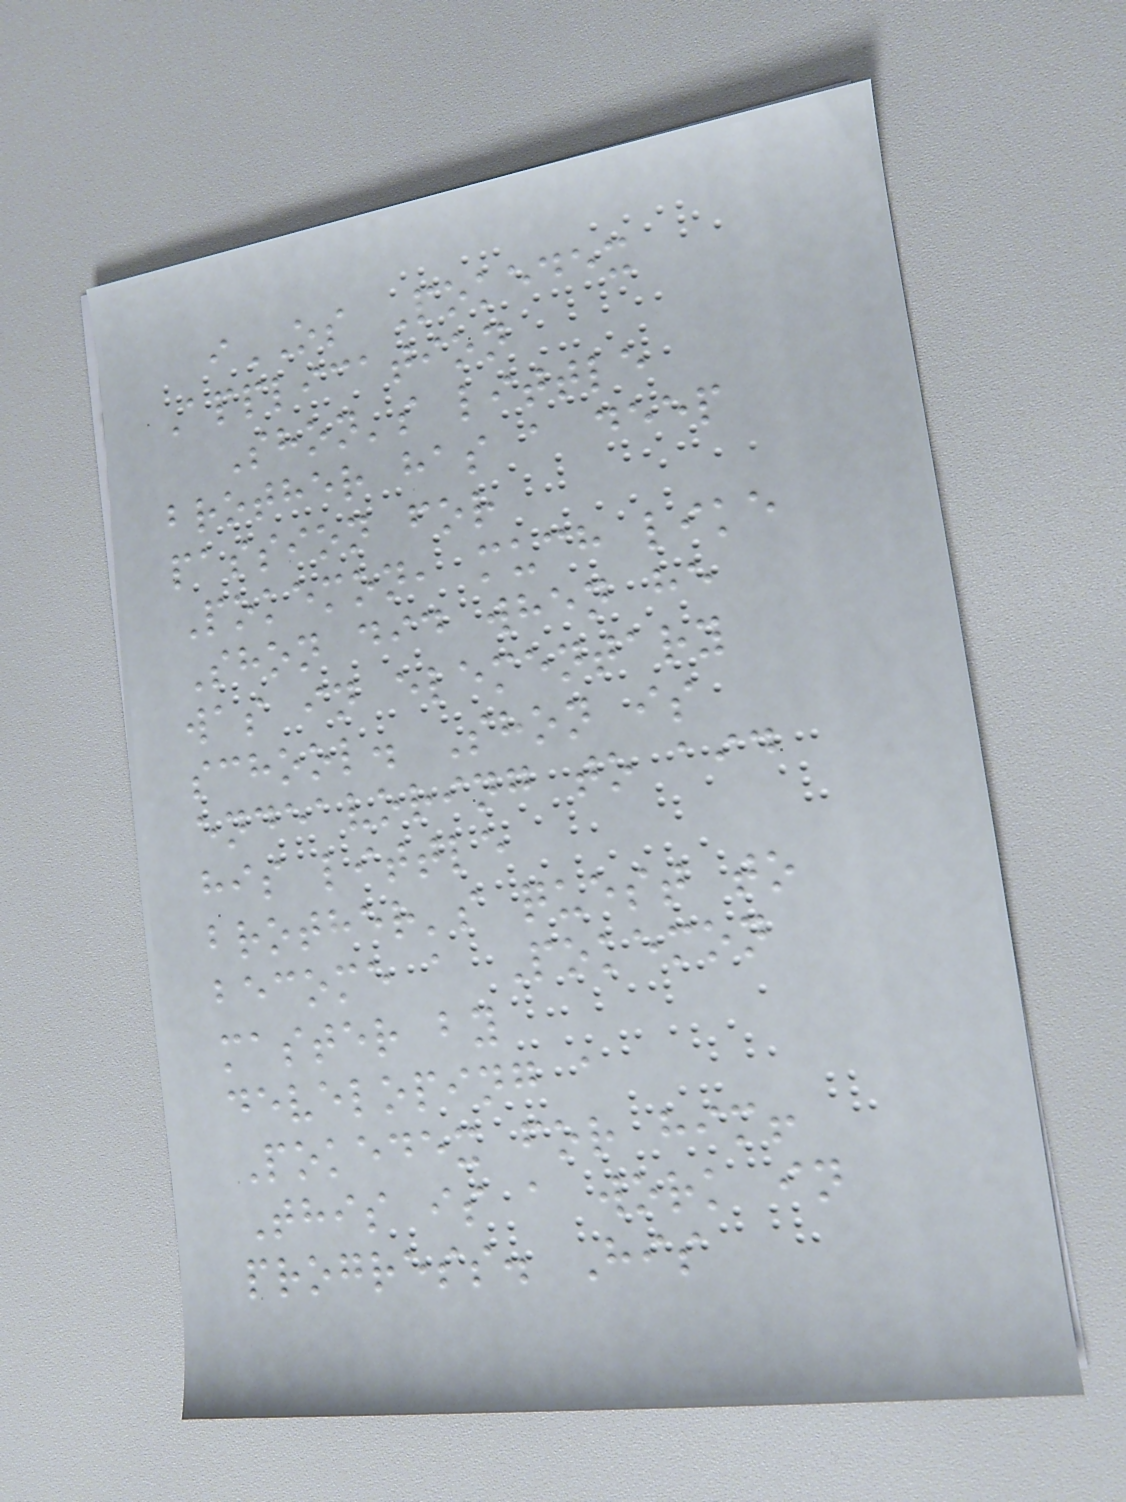iOS Pokedex
Application
Shon's little
brother has a deep
passion for
Pokemon, much like
Shon did when he
was in elementary
school. Shon is
endeavoring to aid
his little
brother's quest to
become a Pokemon
master by
developing a
Pokedex for him!
This is a work in
progress. His
